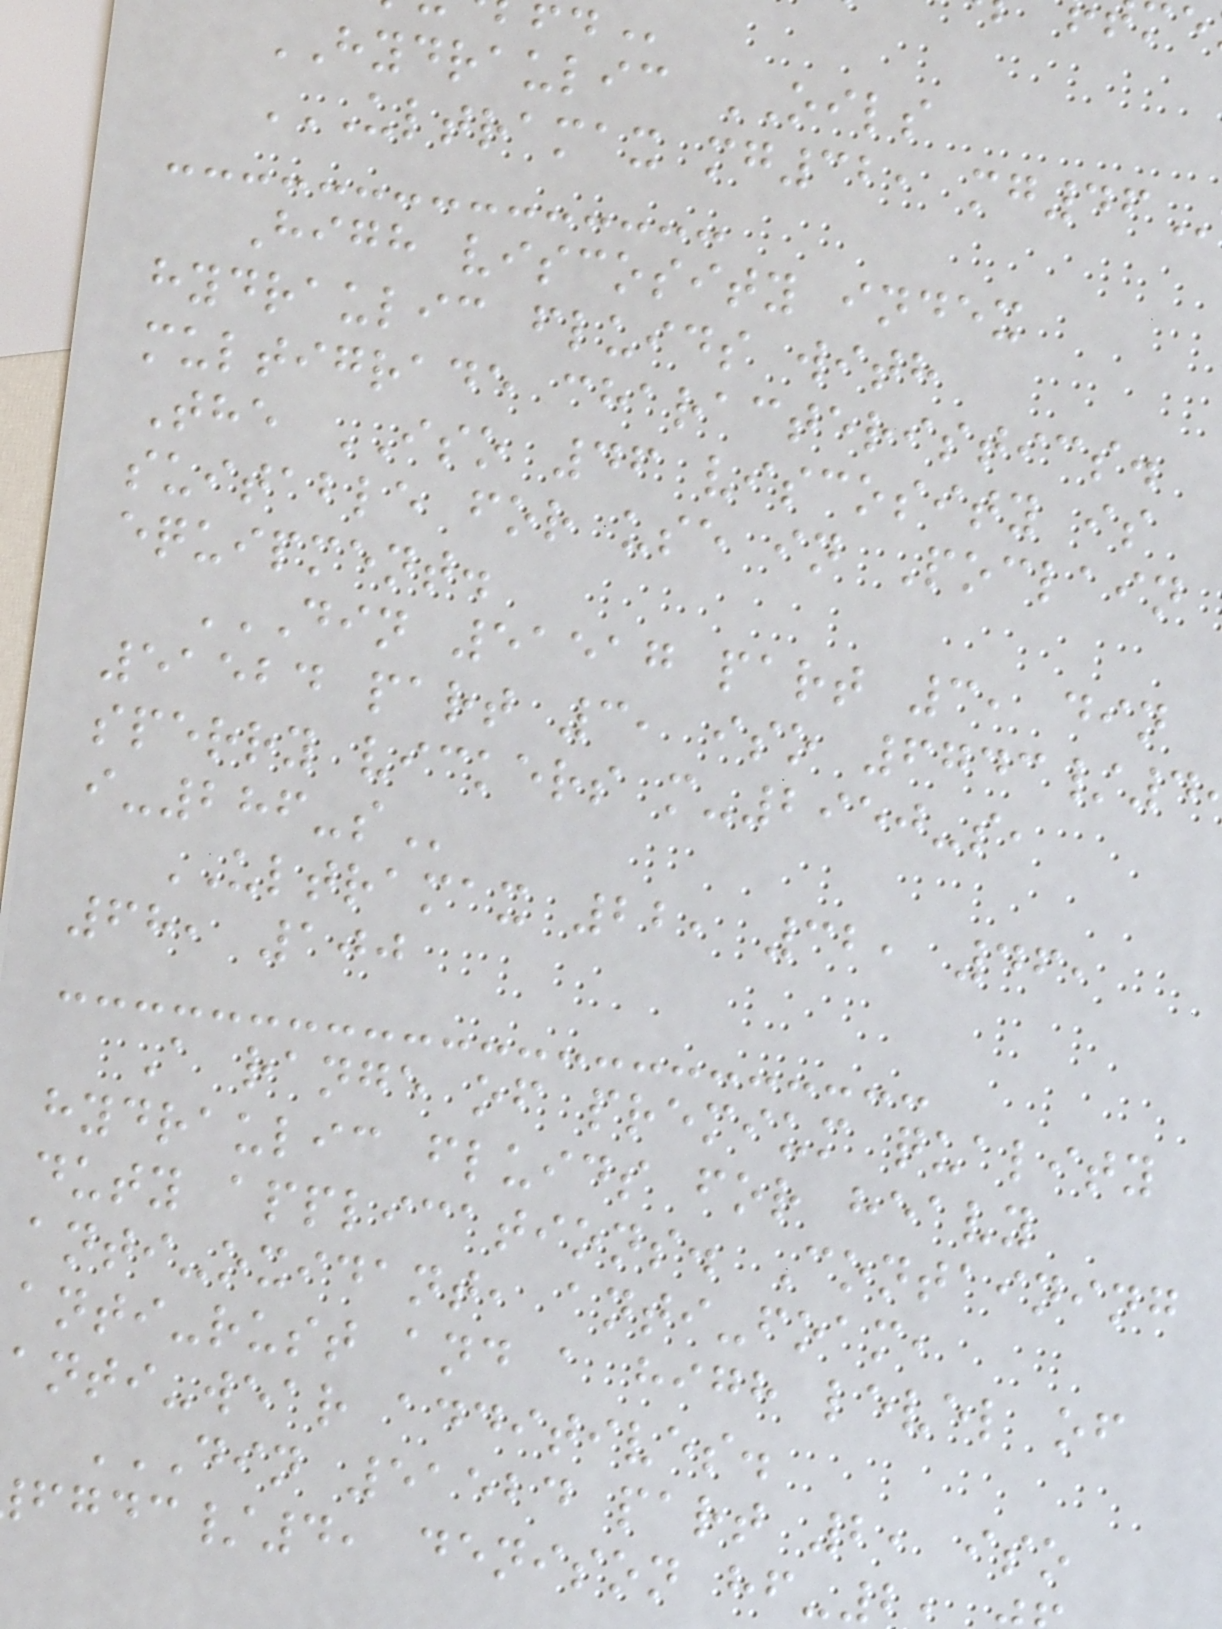HYDRAULIC OILS
High viscosity index
hydraulic fluids with
multigrade characteristics.
The ISO 46 viscosity is
suitable for use in Poclain
equipment.
DIN 51517 PART 3, DIN
51524 part 3, iso 6743/4
sperry vickers m-2950-s,
ULTRAMAX 22, 32, 46,
68, 100
A range of premium quality
hydraulic fluids for heavy
duty applications. Containing
anti-oxidant, anti-foam,
anti-rust and a high level of
anti-wear additives.
DIN 51524 PART 2, ISO
/4, denison
